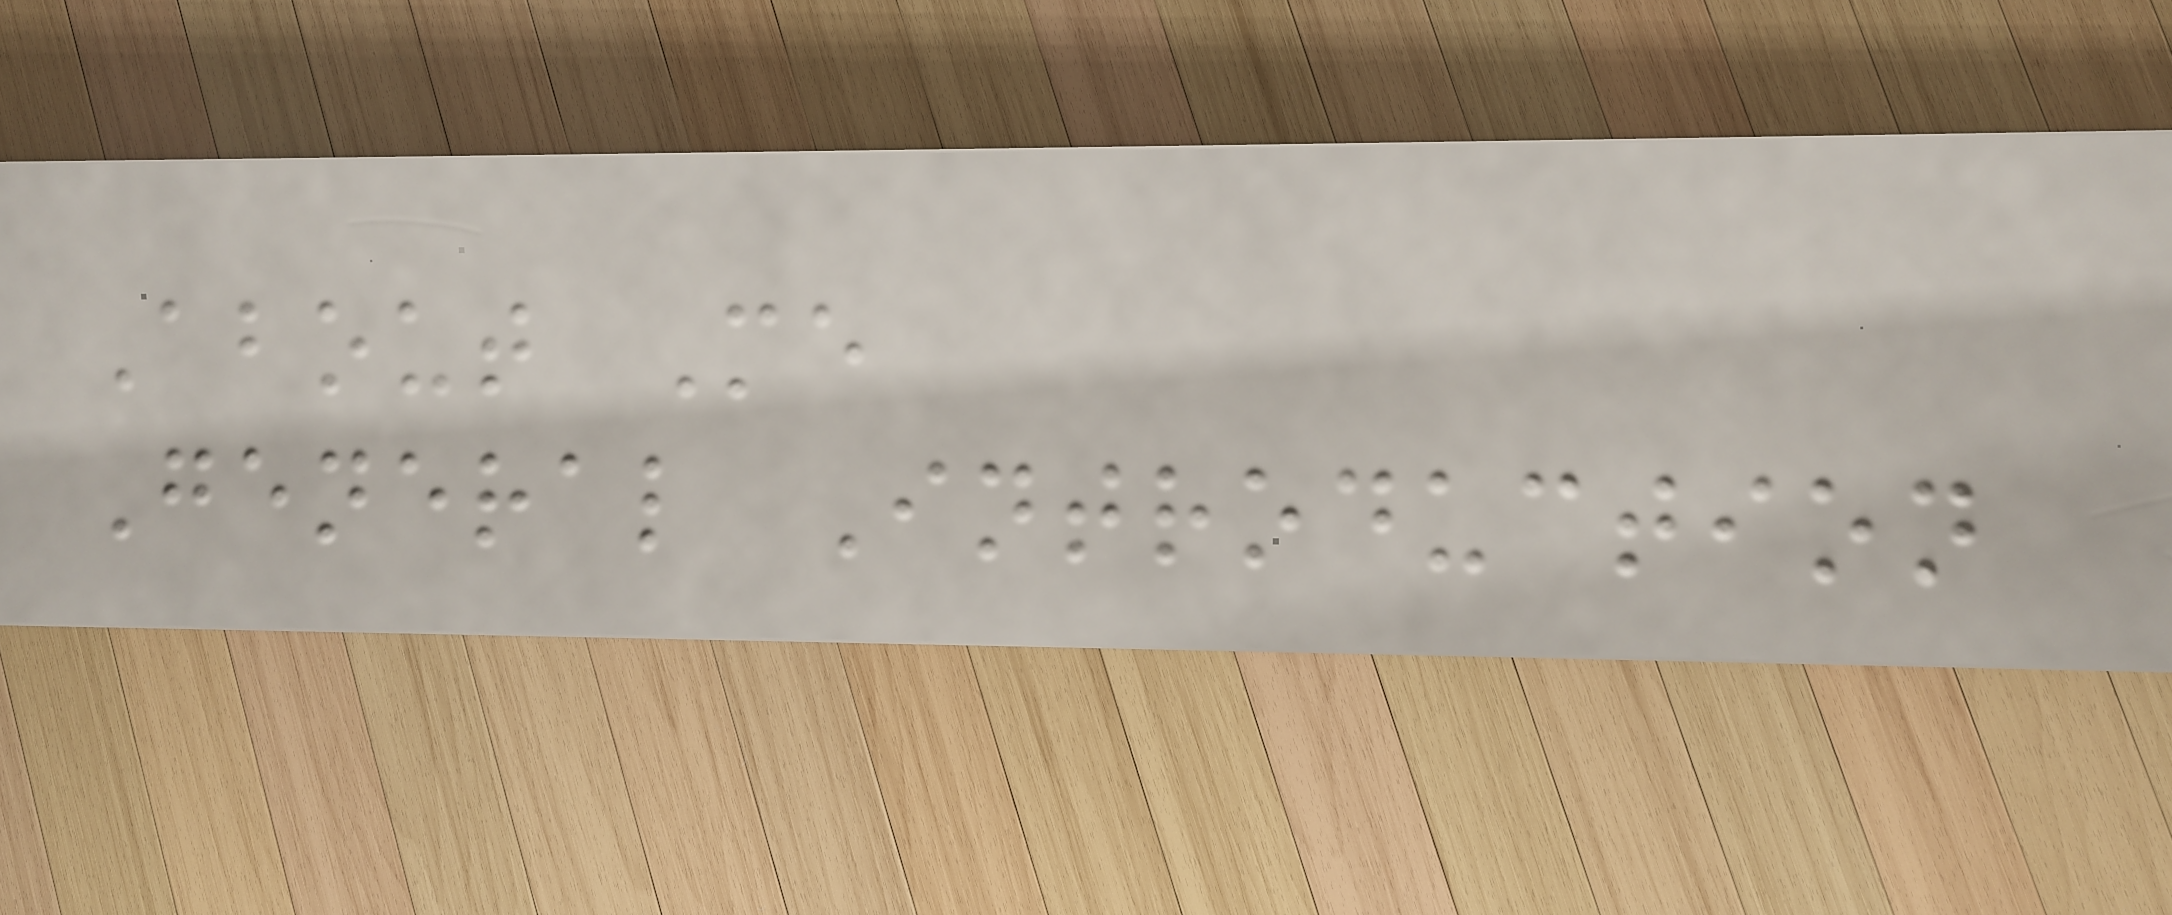About Me
General Introduction
